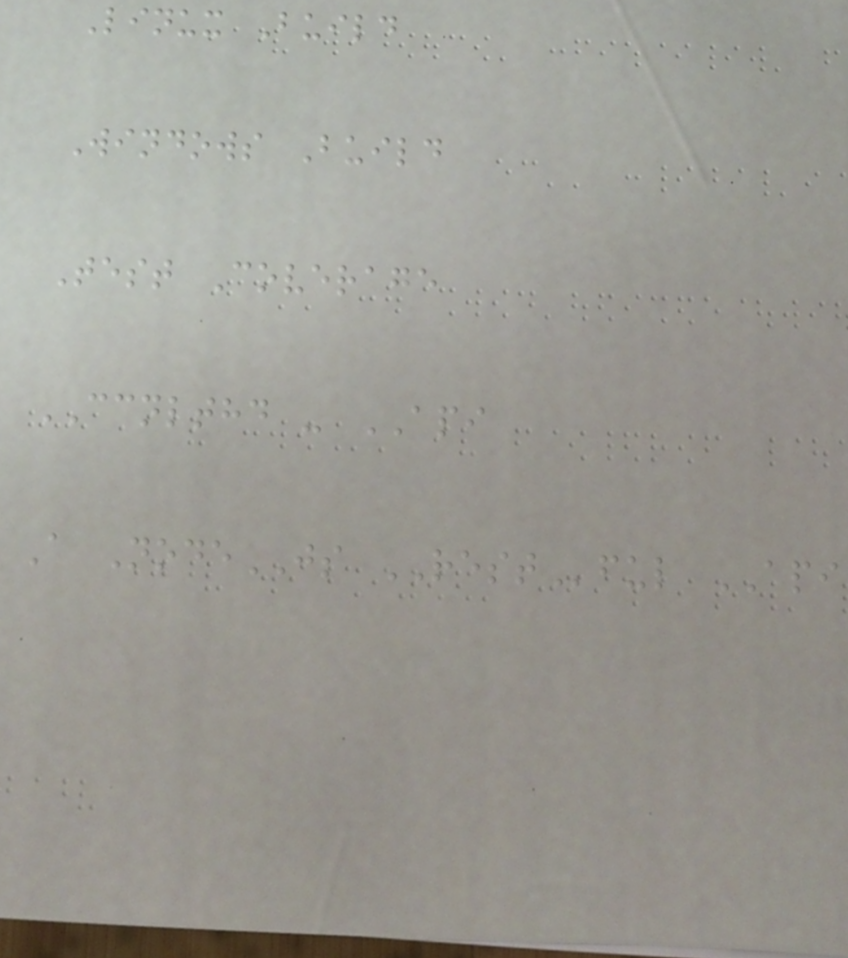Linux Build
Windows Build
Test Coverage
CCNLTHD - API
A NodeJS RESTful API
